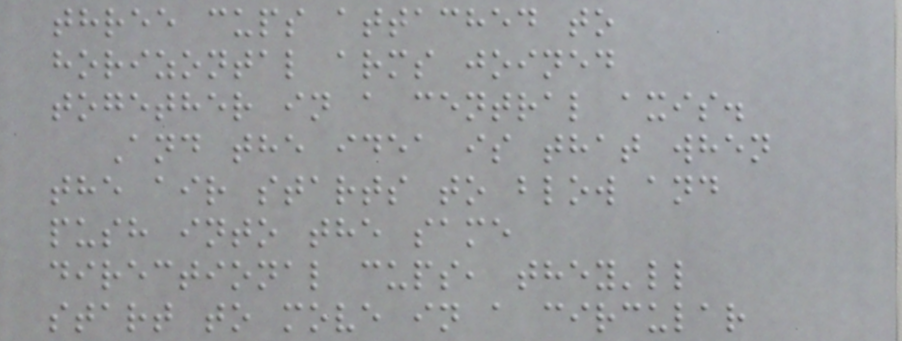three cups attached to
horizontal arms joined
together in a central axis.
And the idea is that when
the air starts to blow and
push into the same
directional cups, they'll
start to move in a circular
